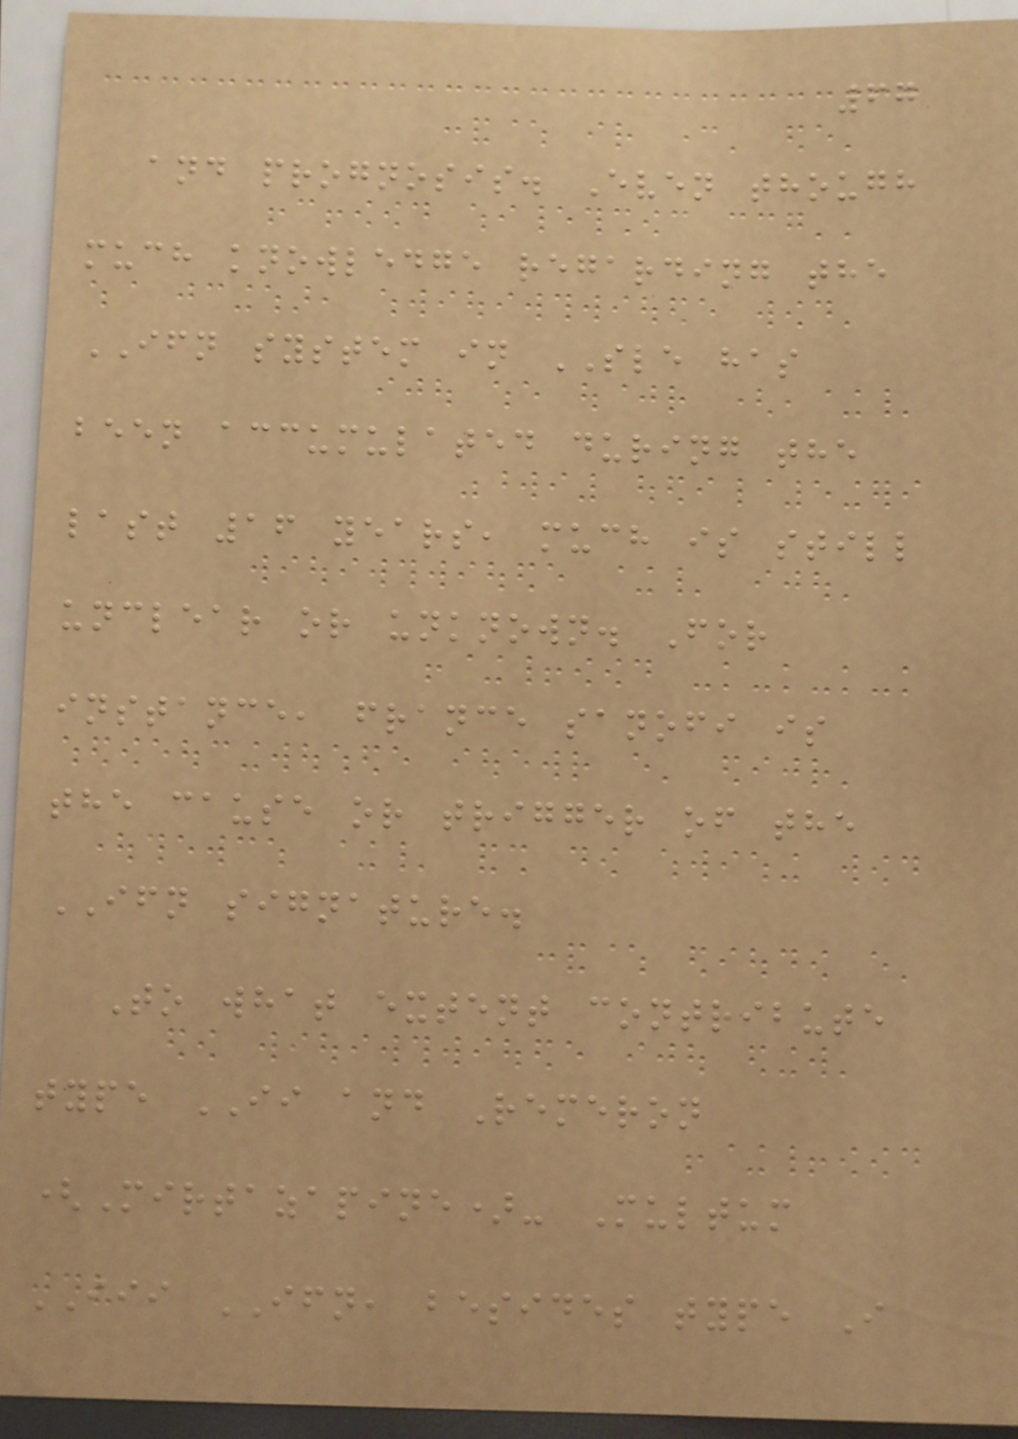67
and prognosis. Even though
much knowledge regarding the
IFN system in SLE has
been accumulated during the
last 16 years, much is still
unclear or unknown. For
instance, france sanofi is
the cause or trigger of the
IFN signature.
To what extent contribute
type II and Remeron
(Mirtazapine)- Multum
III IFN, besides type I
